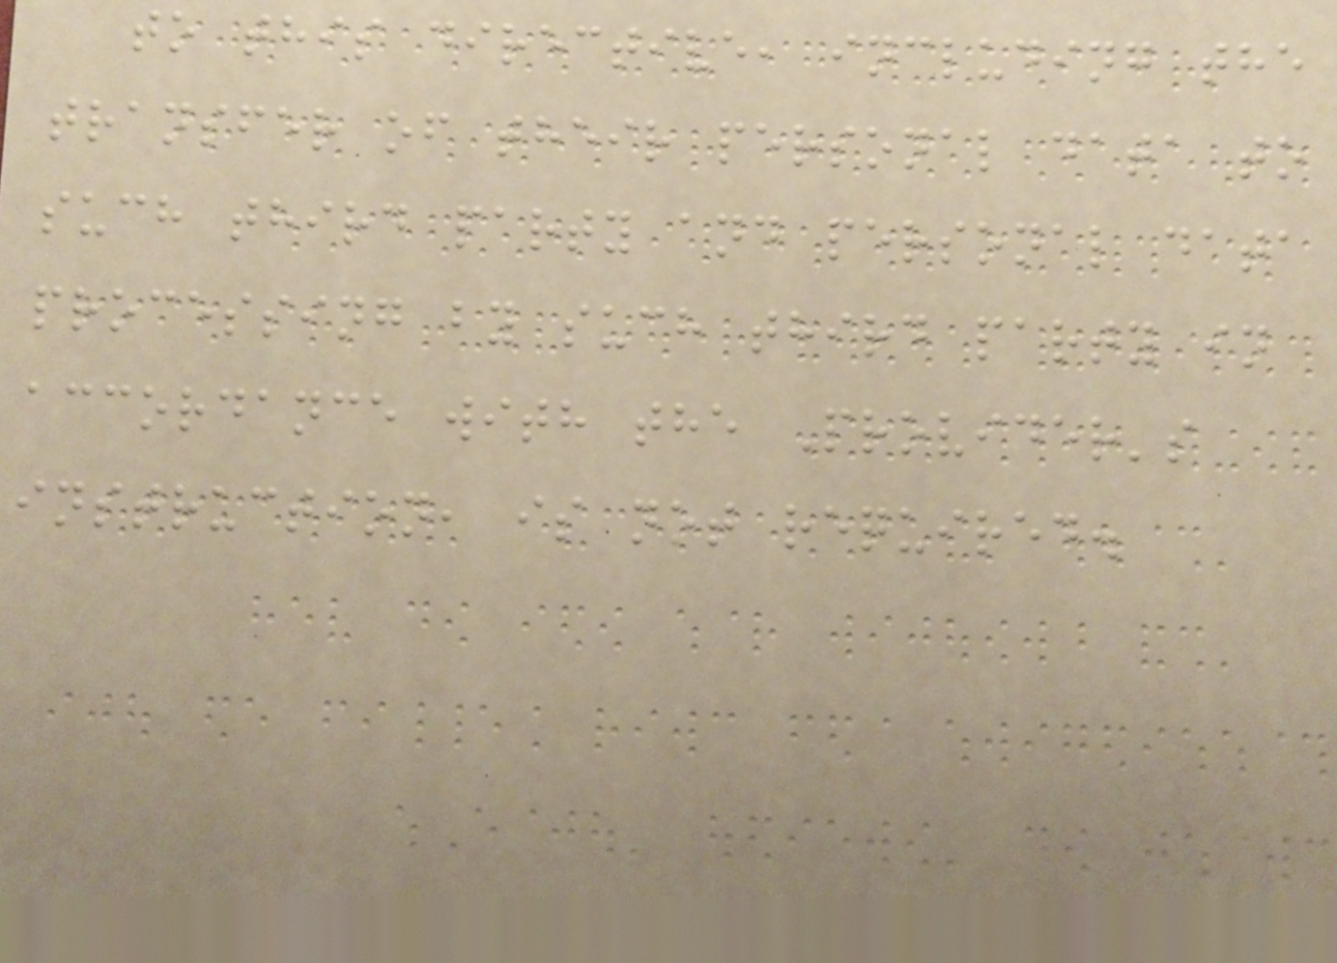to this directive, including the
transfer of their personal data to
such third party and personal data
processing by such third party in
accordance with the Provider's
instruction, is not required.
